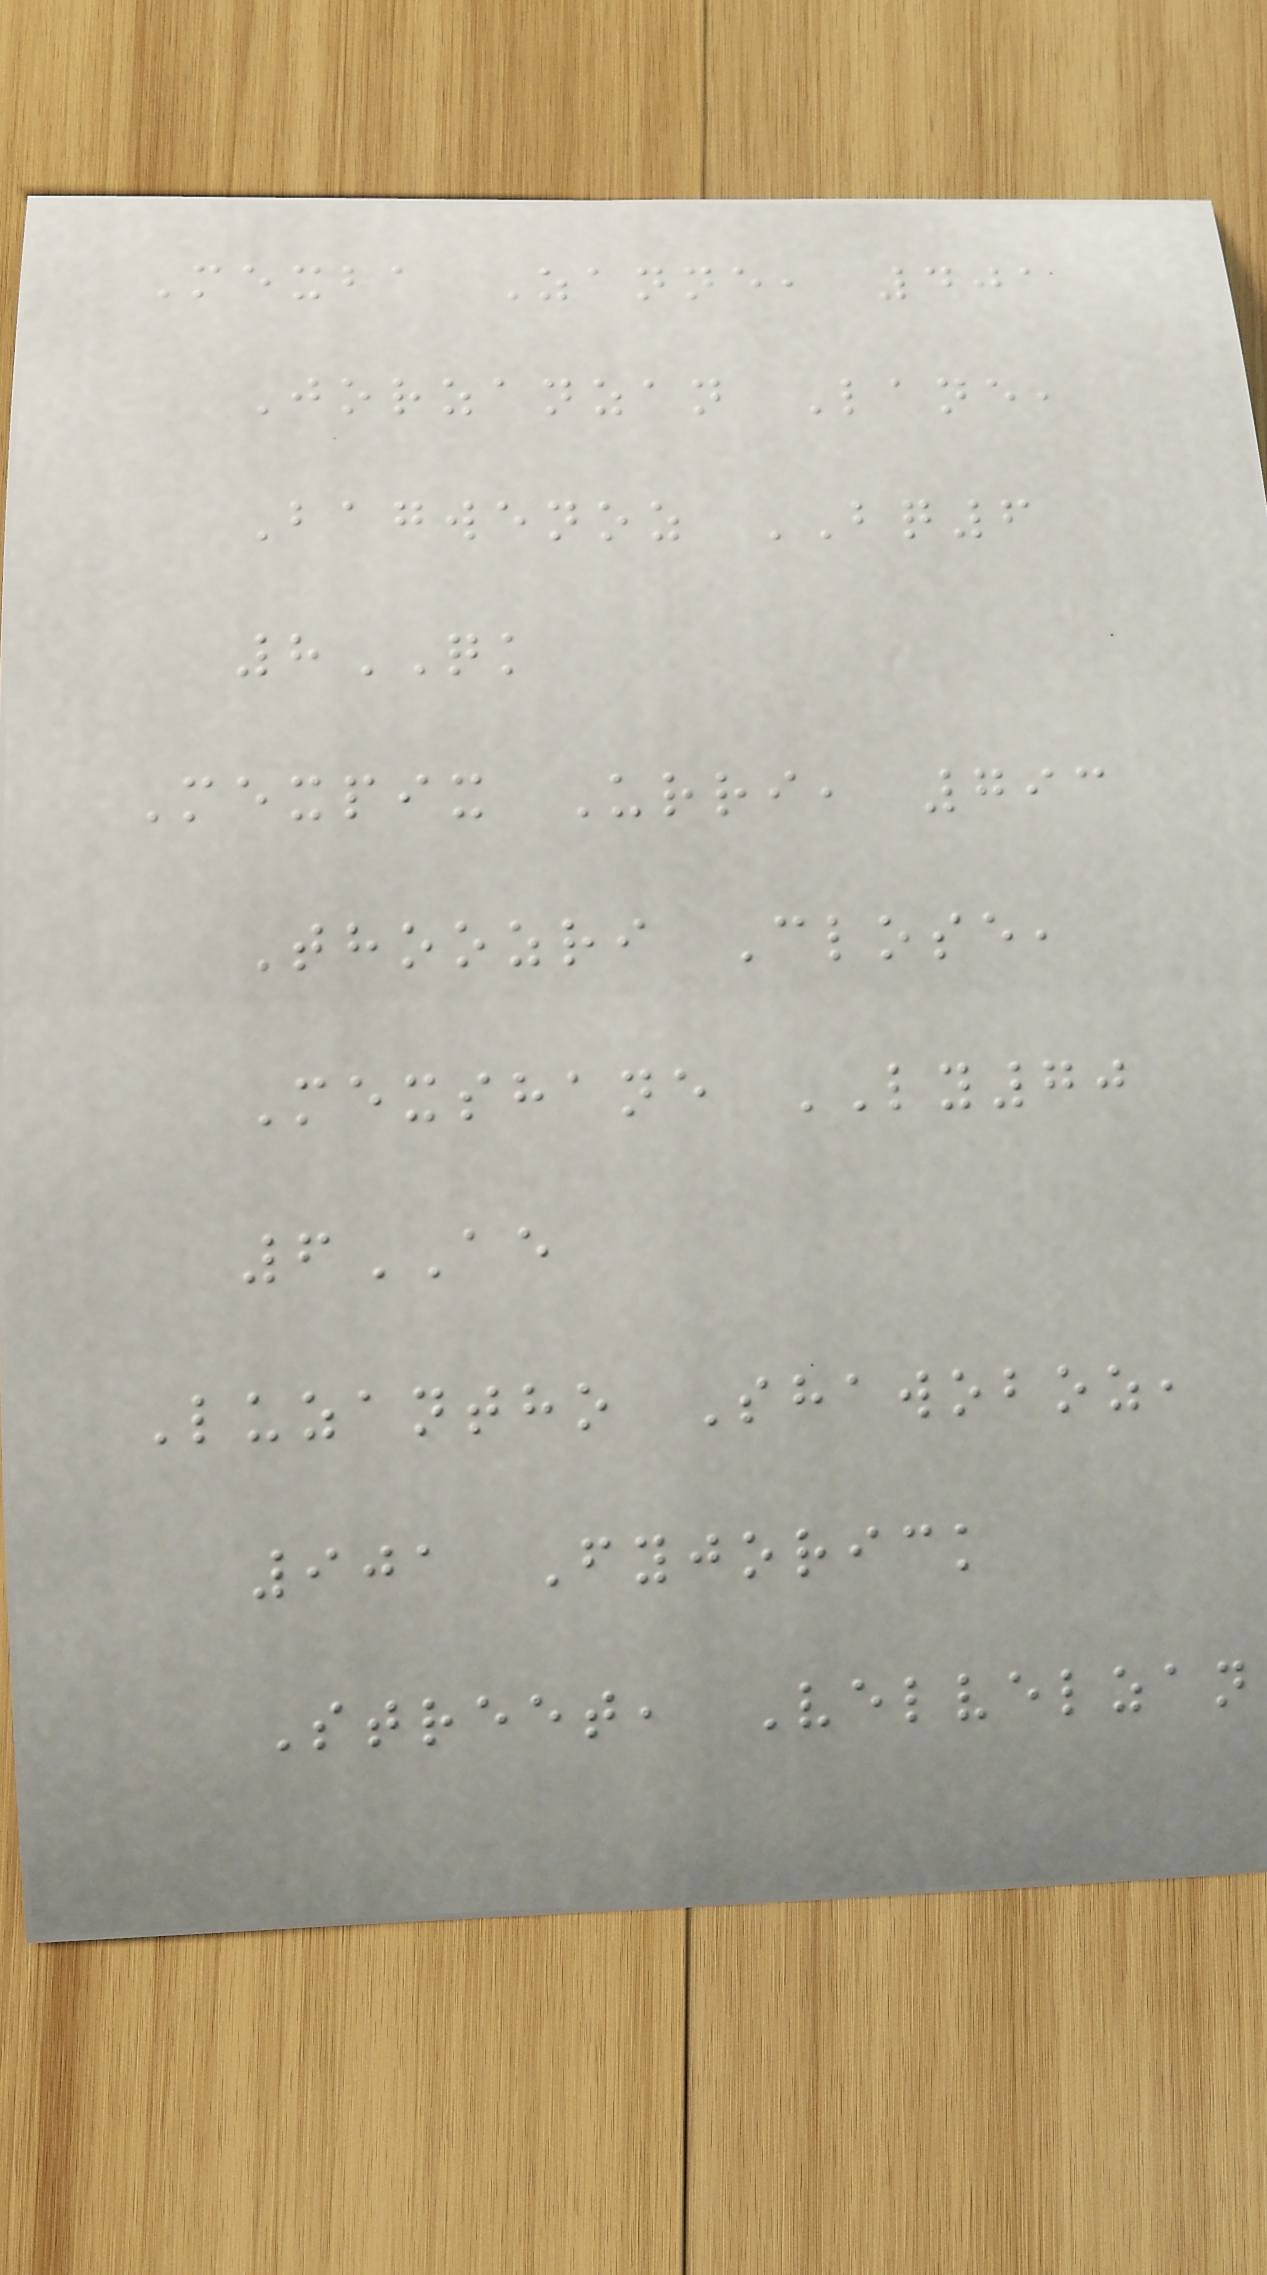Mexba Zanne, 401
Jorzanzan Lane,
Bagwenoz BQ6
8QK
Mexpix Urri, 793
Thoozri Close,
Mexshane LY70
6AE
Luzantho Shawoboz,
901 Fyjorick
Street, Velvelzan
